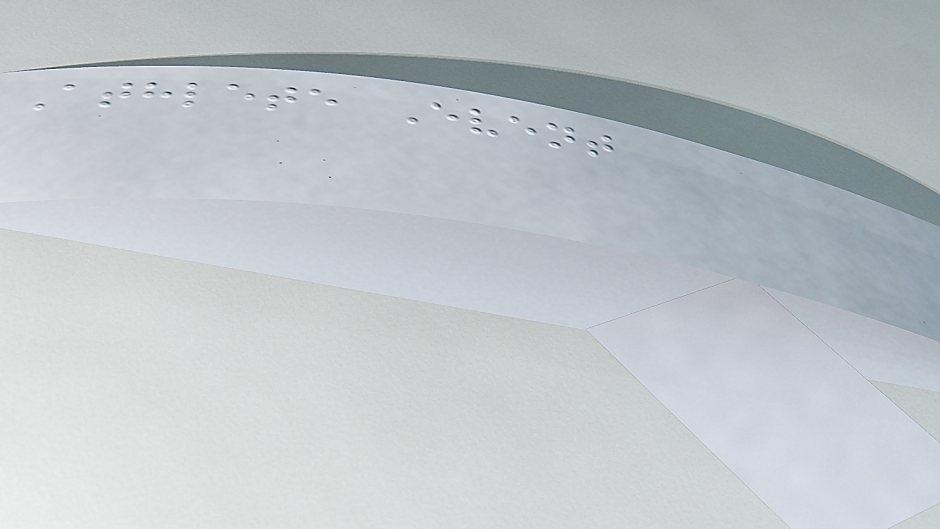Athlete Event
